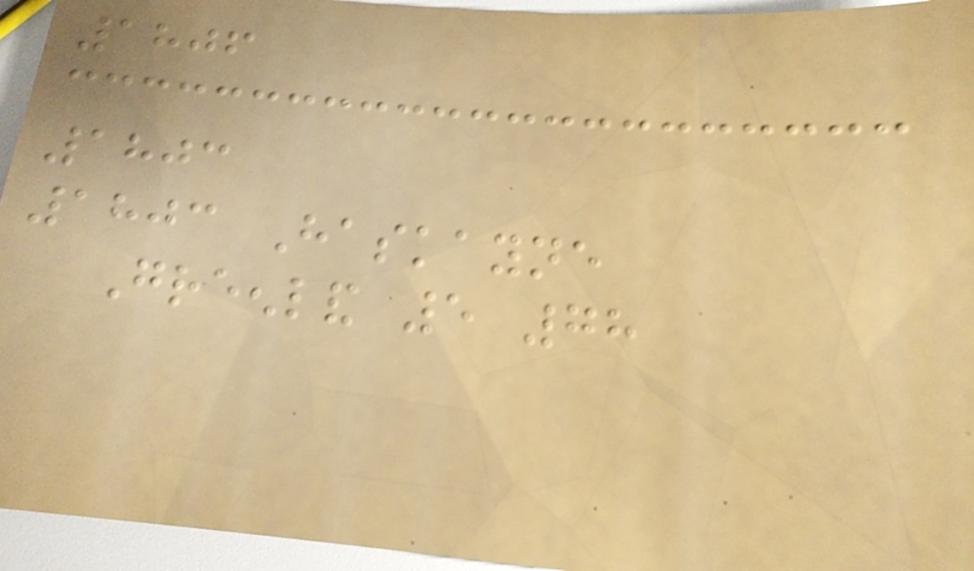1806
1803
1803 Haskayne
Greenland 5 78
